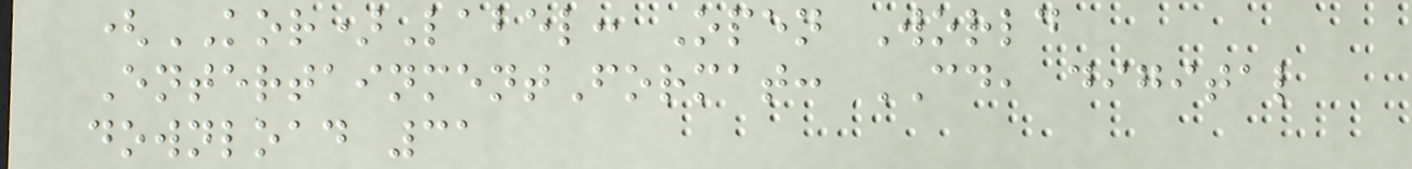(KOR)Label: Open World
EntertainmentFormat: CD, digital
download 31
